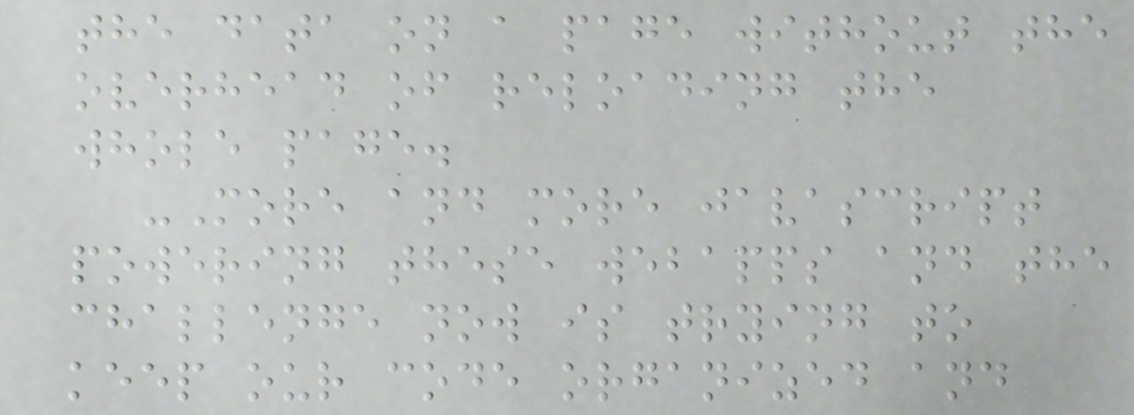the data on a page without the
overhead of reloading the
whole page.
-More and more javascript
powering these webapps and the
challenge now is trying to
keep our code organized and
